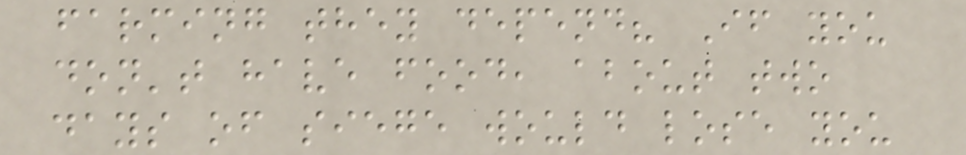farming they depend? If you
don't have food, about two
days of siege would lose you
